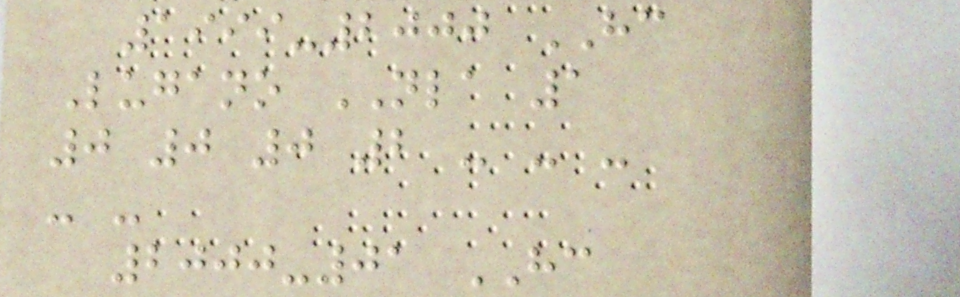1999-2000 HC
Lugano NLA 1
0 0 0 2 - - -
- -
2000-01 HC
